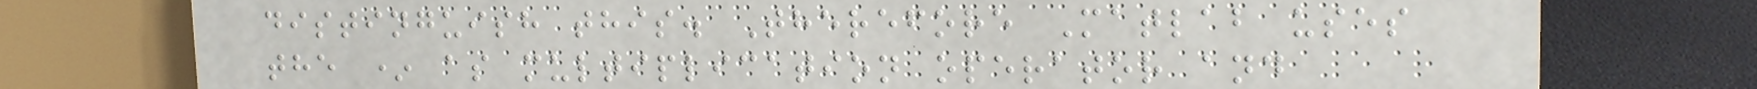distinguish this. Therefore Matlab uses
the * as multiplication operator and
